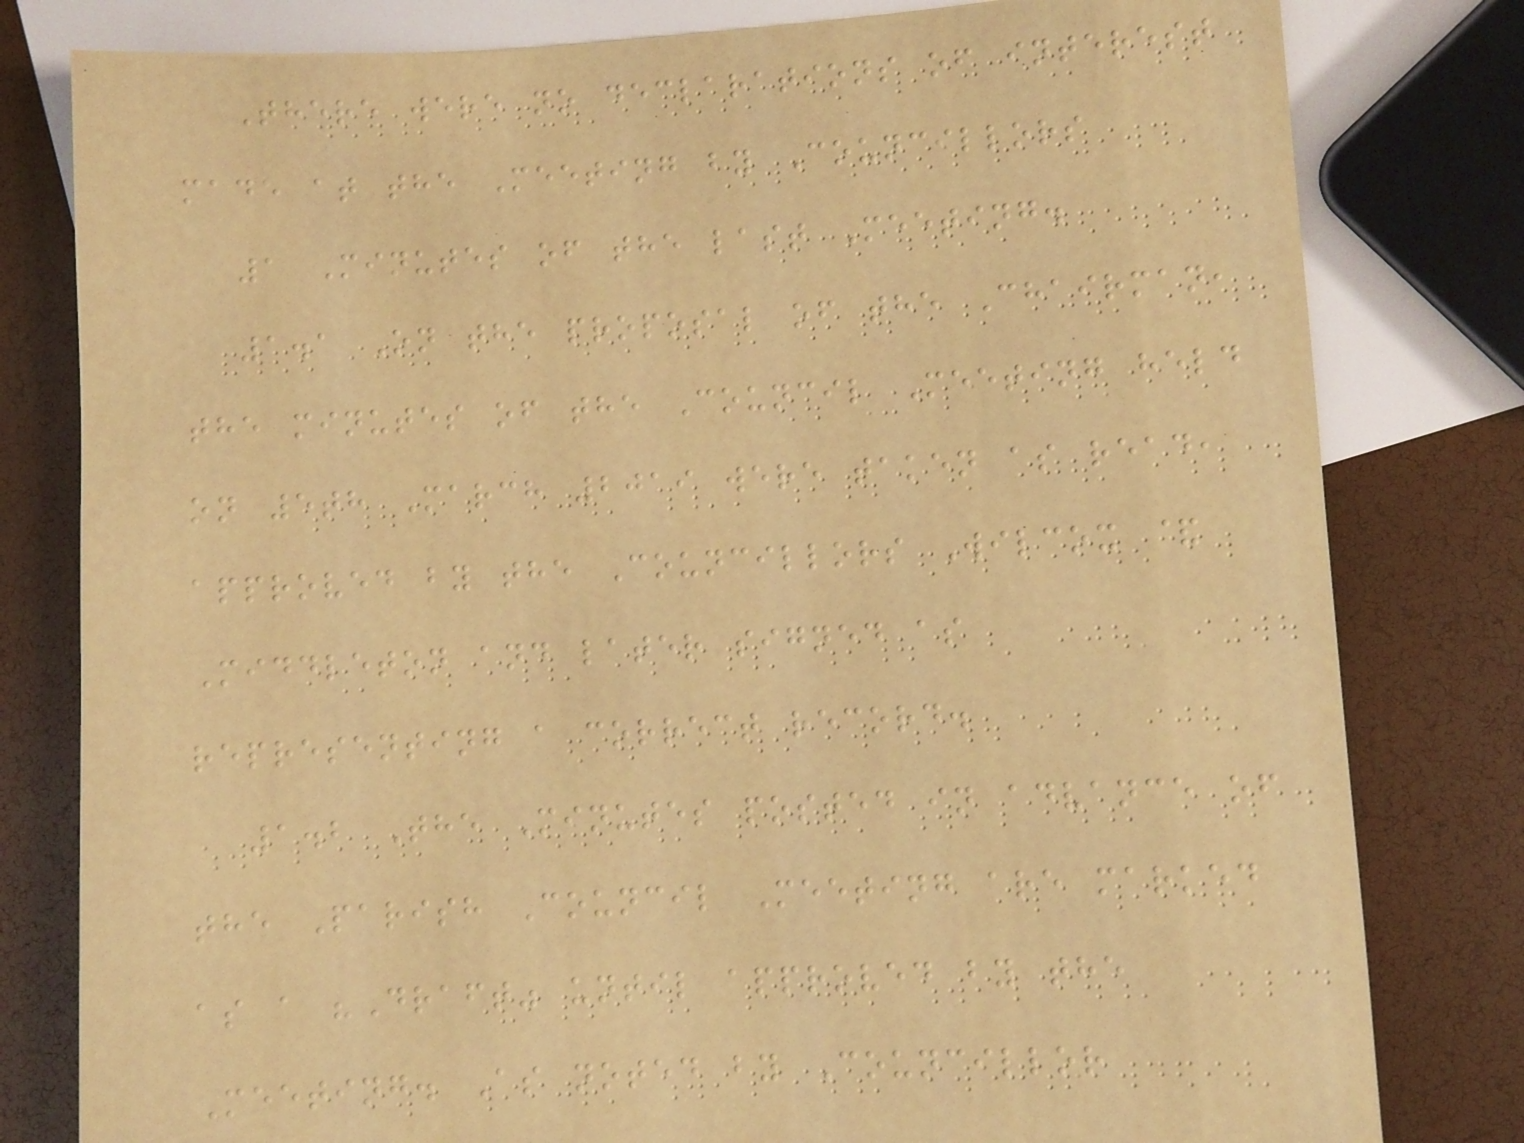There were no declarations of interest
made at the Meeting by Councillors
1 Minutes of the last Meeting.
1.1 On the proposal of the Chairman,
the minutes of the Council Meeting held
on 5th March 2019 were taken as read,
approved by the Councillors Wilcox &
Middleton and later signed as
representing a correct record.
1.2 The Minutes posted in advance of
the Parish Council Meeting are marked
as a "Draft" until approved by the
Meeting. As noted by Councillor
